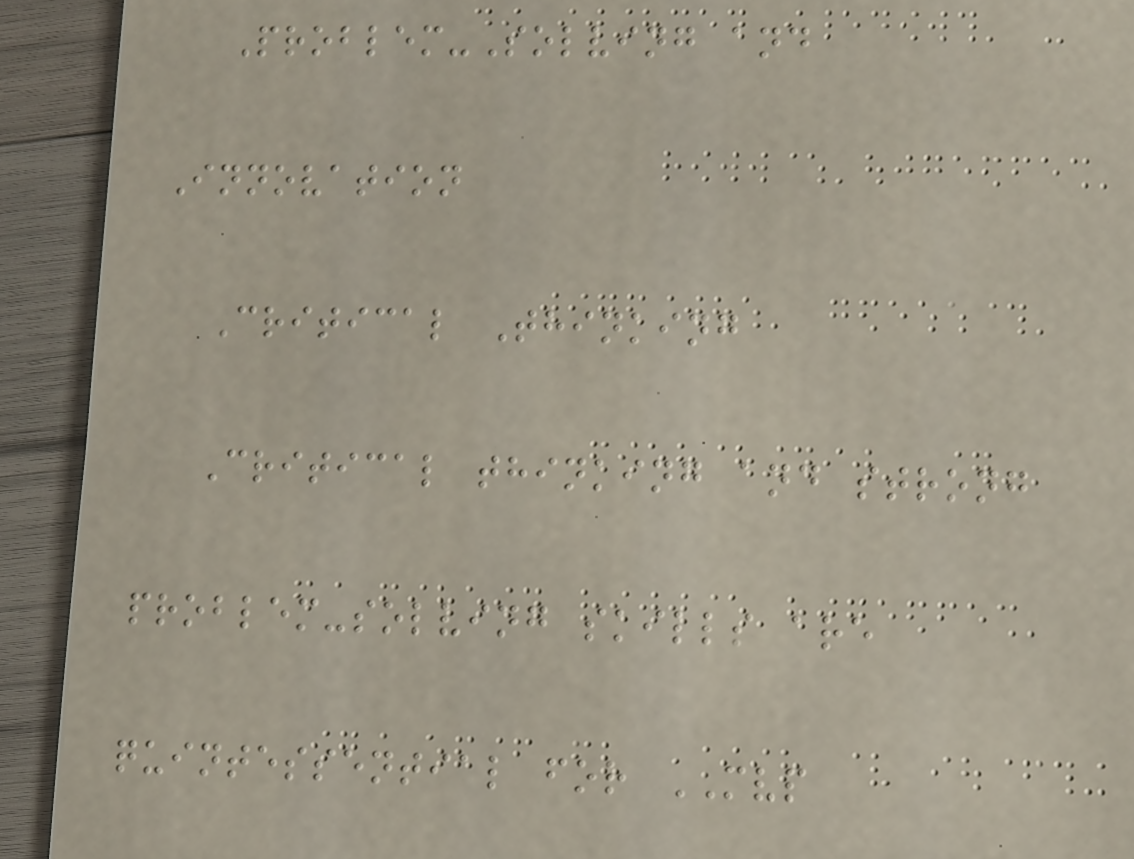Problem-Solving and
Innovation
Critical Thinking
Critical thinking and strong
problem-solving skills are
quintessential for MVP
